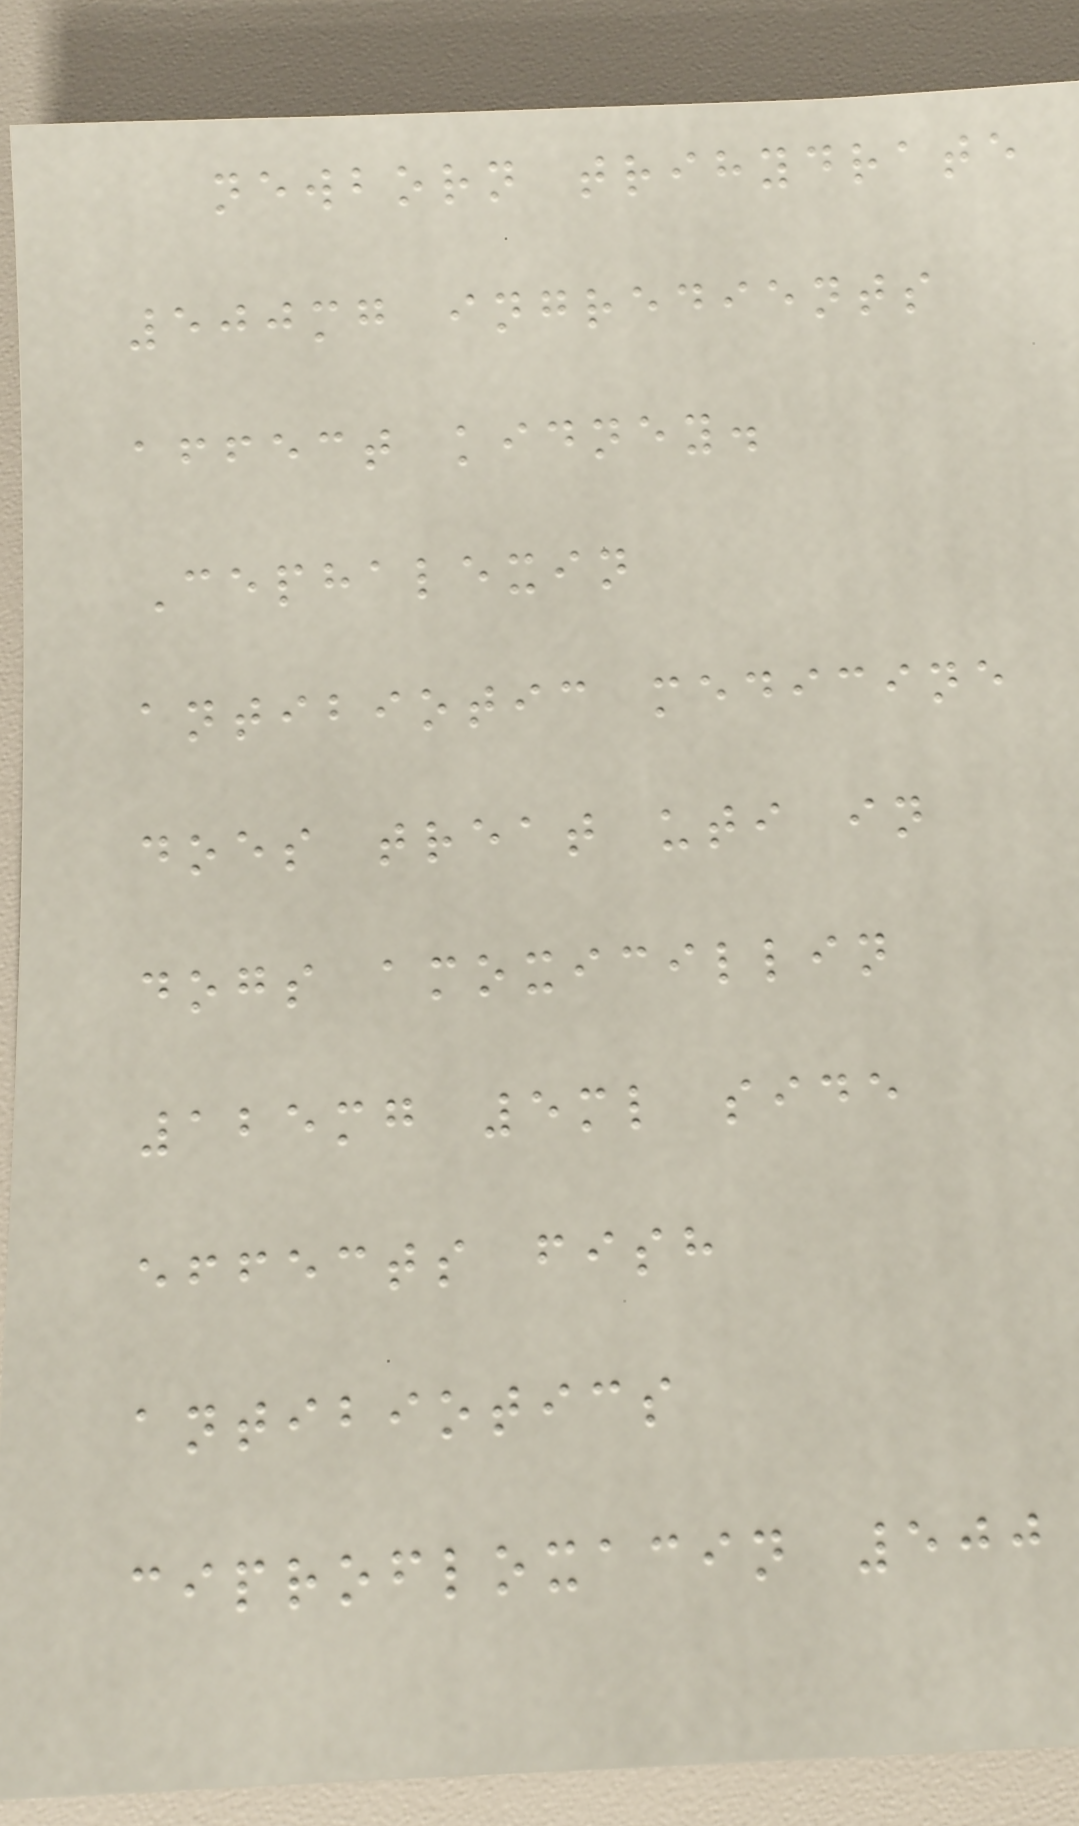newborn trihydrate
500mg ingredients
affect kidney.
Cephalexin
antibiotic medicine
does treat uti in
dogs amoxicillin
125mg 5ml side
effects fish
antibiotics
ciprofloxacin 500
